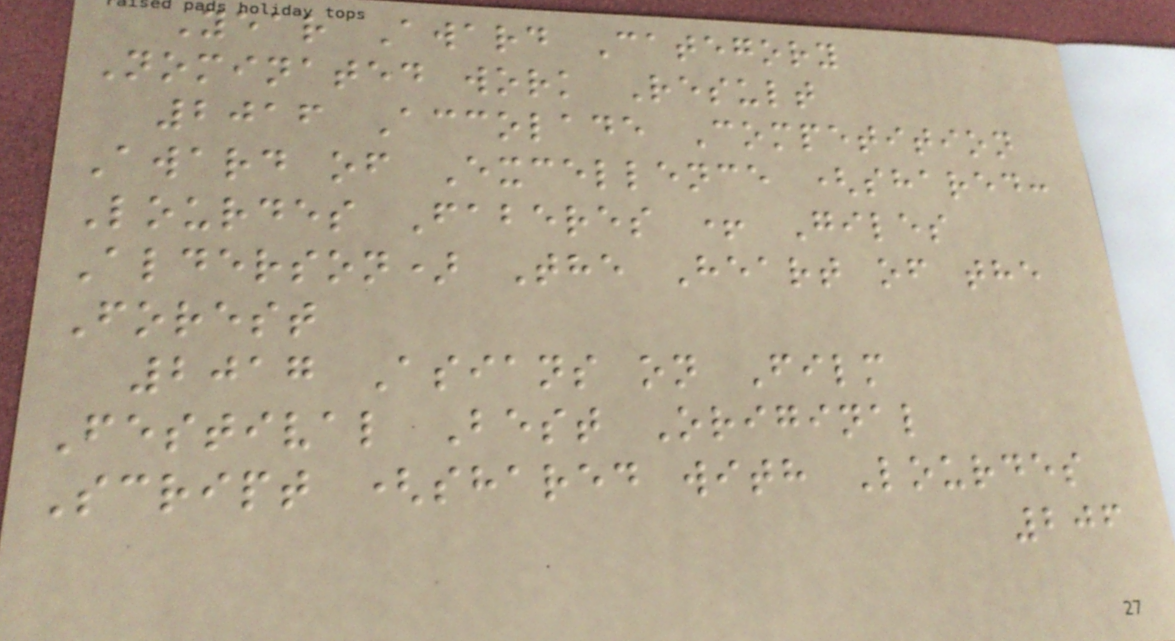Year Award Category
Nominated work Result
2016 Accolade Competition
Award of Excellence (shared:
Lourdes Faberes + Giles
Alderson) The Heart of the
Forest
2017 Asians on Film
Festival Best Original
Script (shared with Lourdes
206
